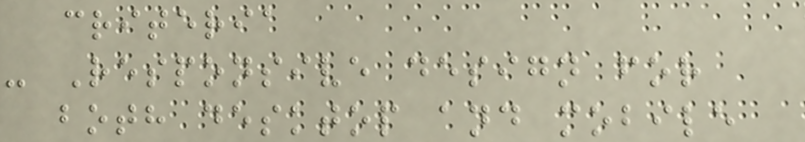criteria
- Responsive design for
both desktop and mobile
